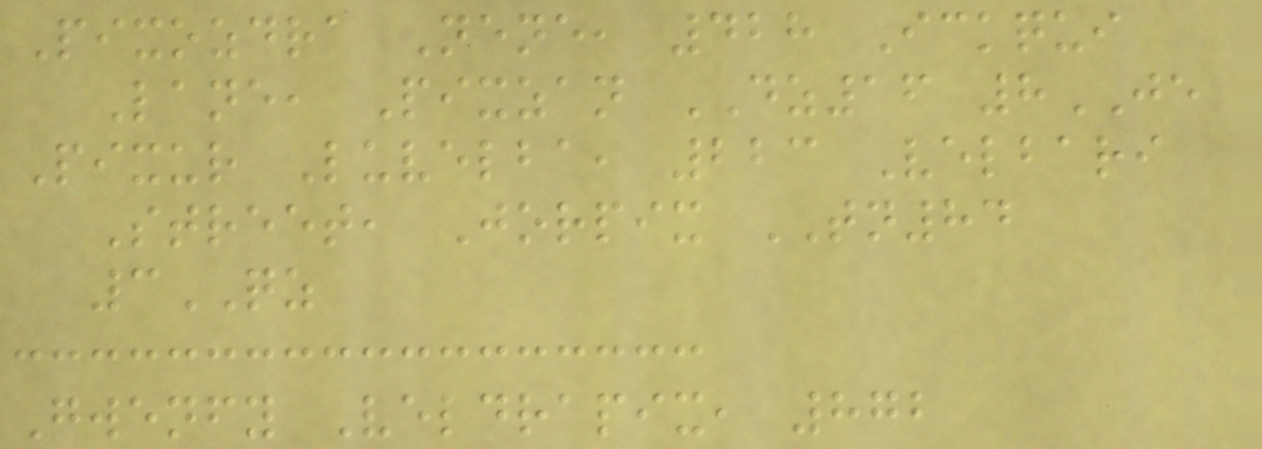Pixozdra Nene, 428 Ickqui
Lane, Pixzan DZ16 8JE
Pixur Luvelba, 223 Velbari
Street, Jorpix TN84
3QZ
Gwenfy Veldrapix, 872
